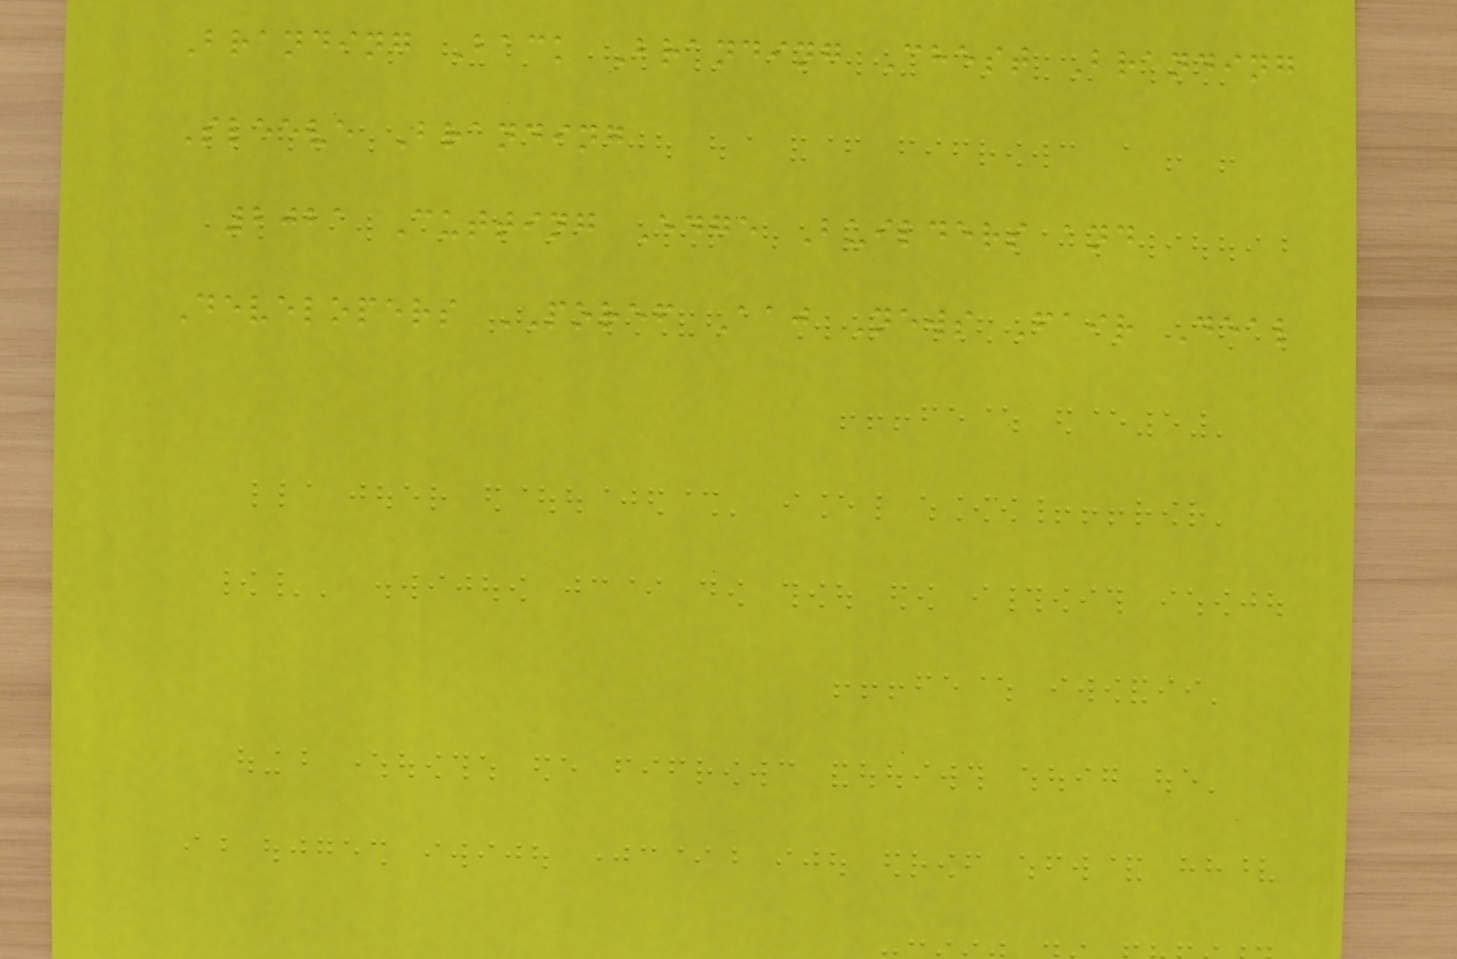Branding Back Branding Chest Branding
Sleeve Branding
2021 Cutting Edge Builders and
Developers POREF Aaj News Fair Deal
